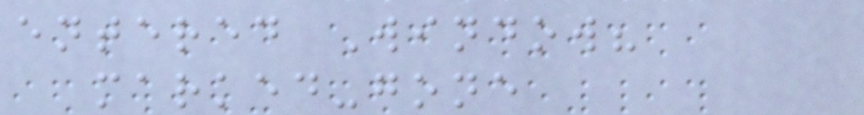entered Window?
marked-gone
